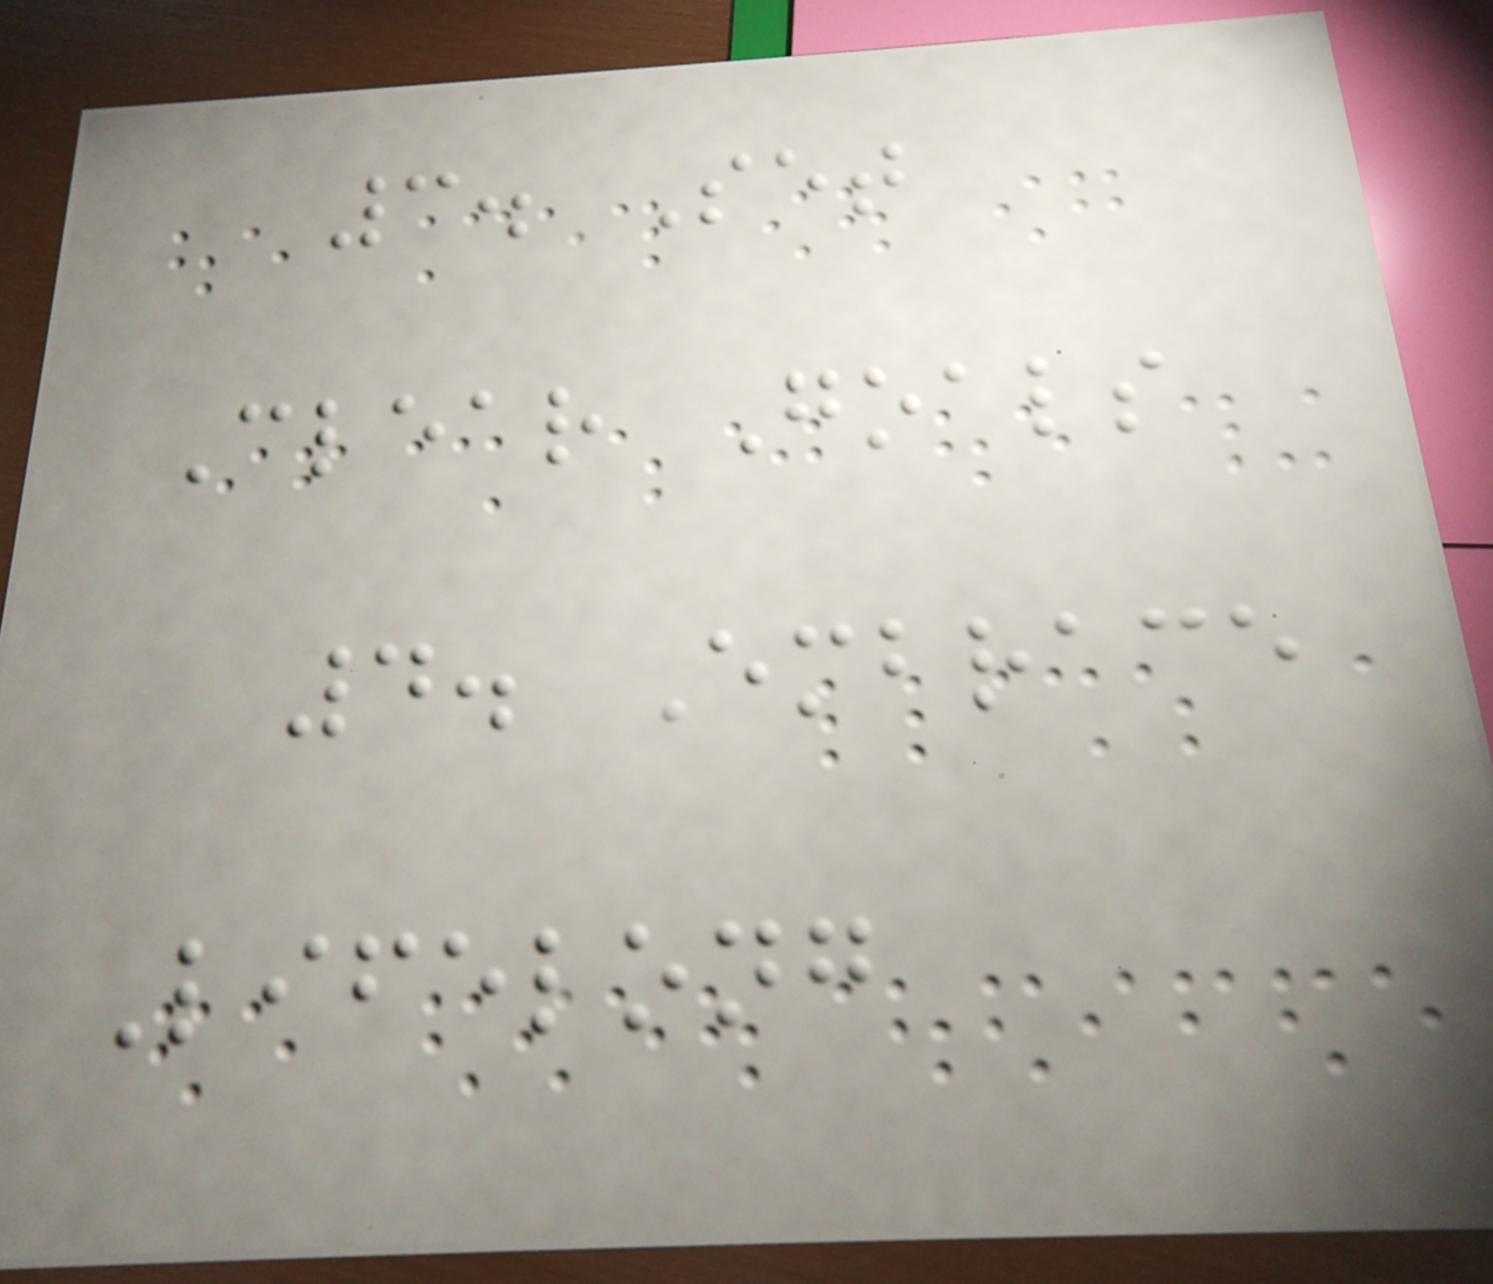3. Set
Clear Goals
4. Embrace
Lifelong
